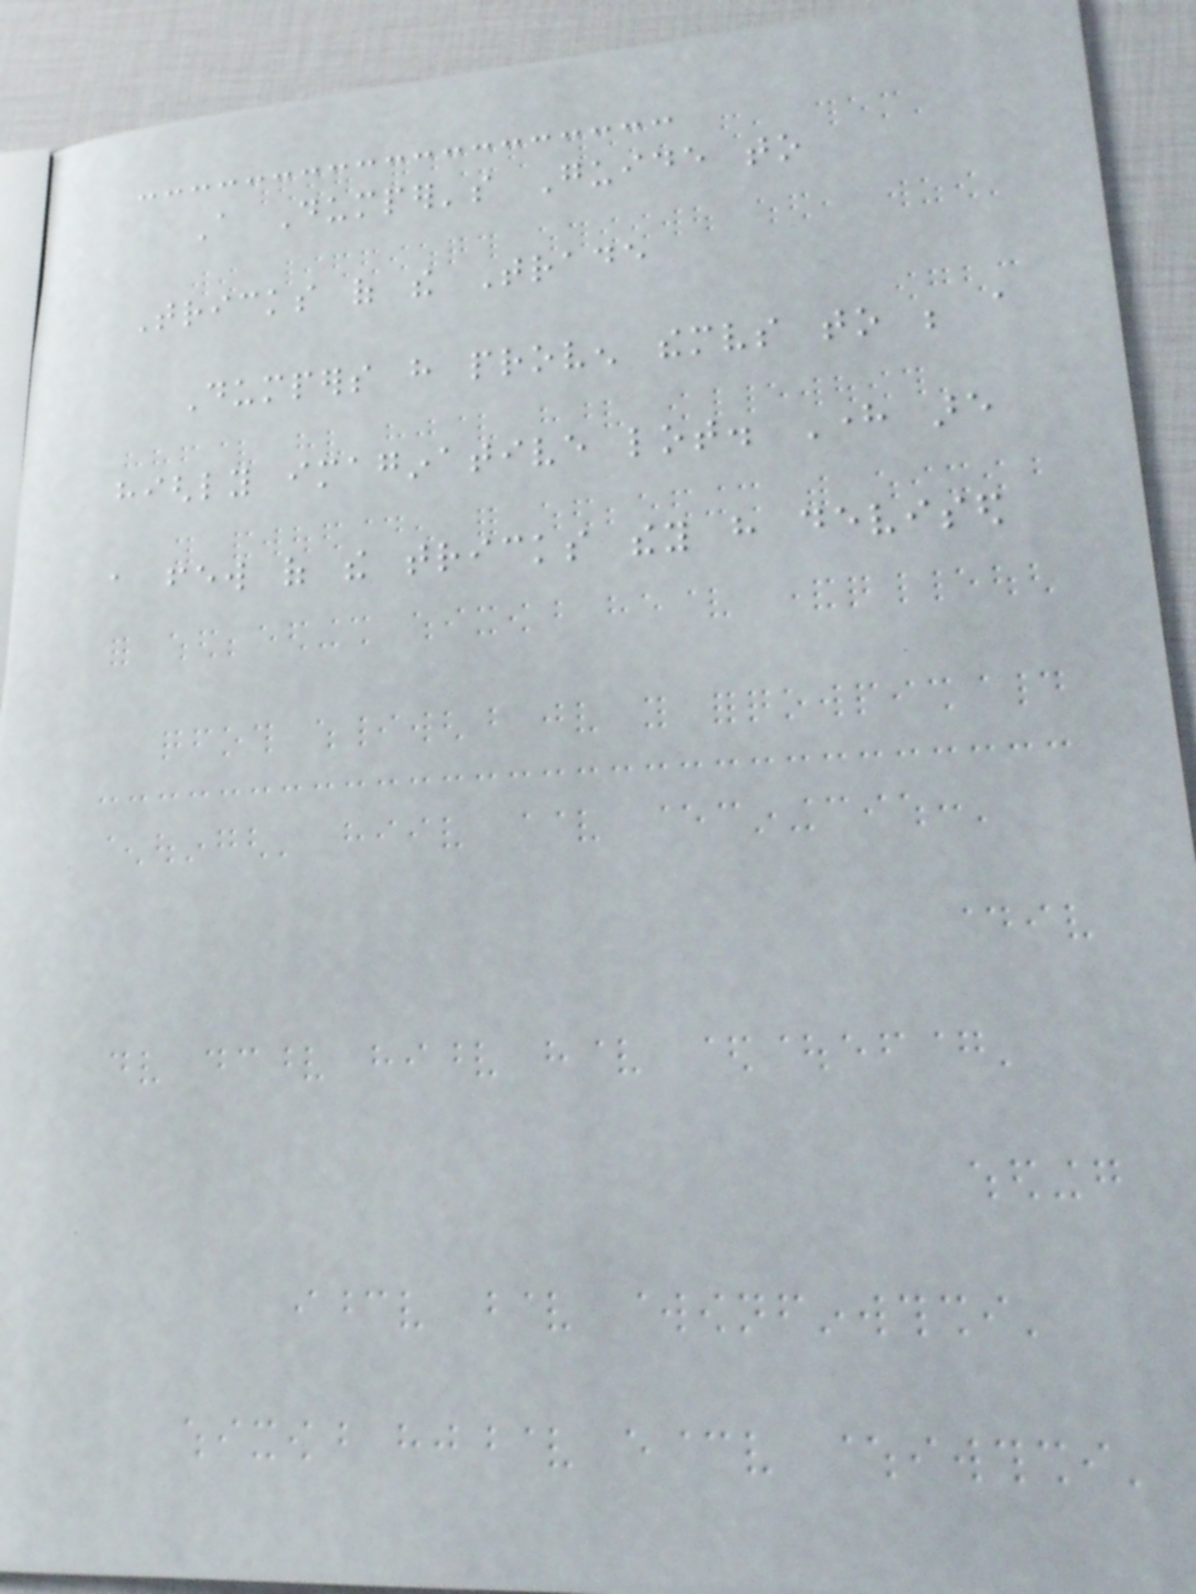A Dumper's Guide to
Tricks of the Trade
Dumpers have proven themselves to be a
highly imaginative lot. Here are
a few of the tricks they have devised
